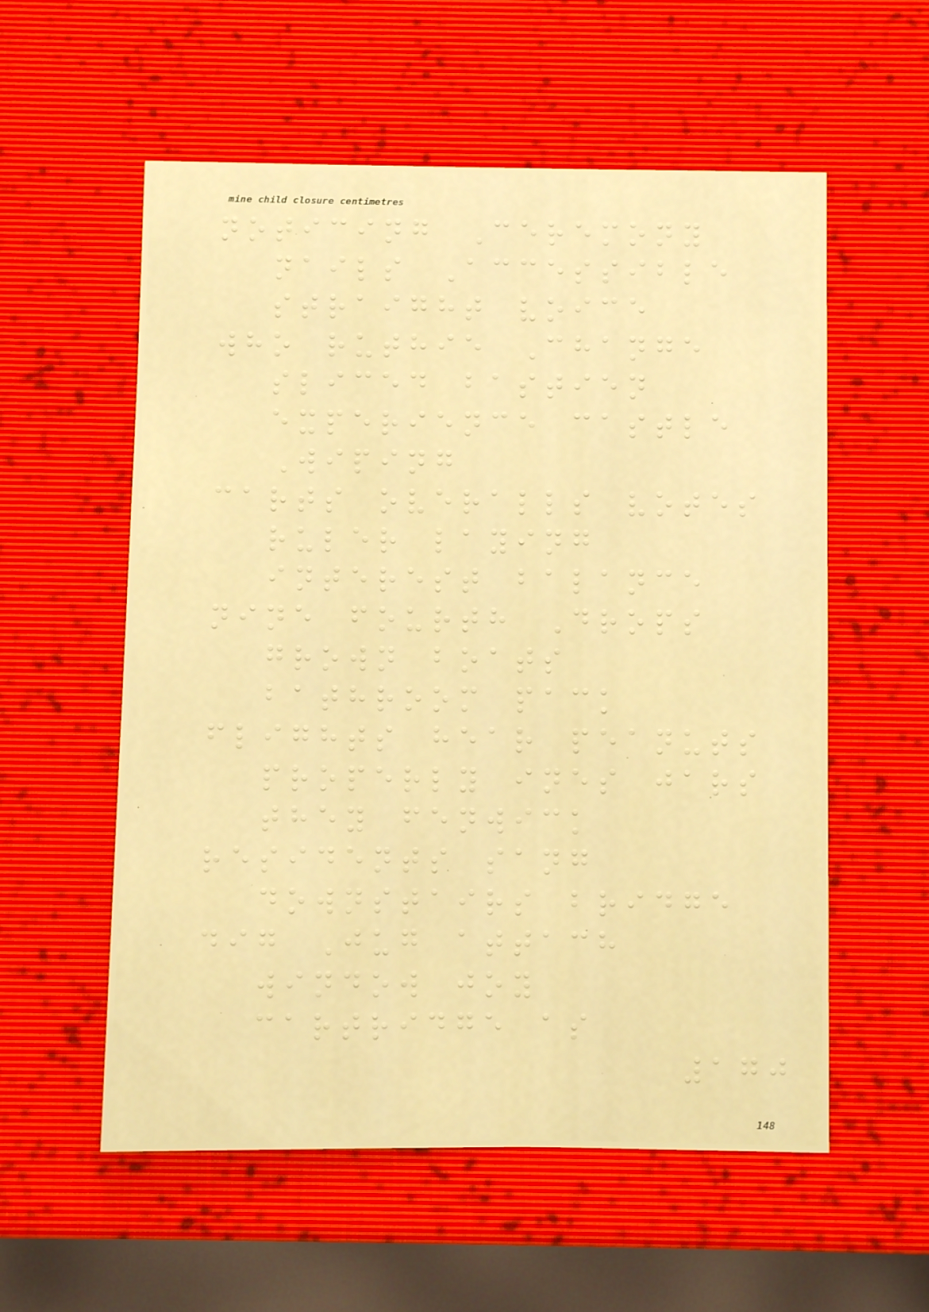noticing Ceremony
nails Accessible
straight voice
who ruthie Change
sliced bastien
experience castle
Wiping
carts overalls votes
ruler laying
interest balance
nine fourth Drops
grown boats
bathroom pack
flights hear peanuts
properly ines jars
they fenwick
residents sang
downstairs bridge
dig Jug attach
window joy
cartridge as
170
